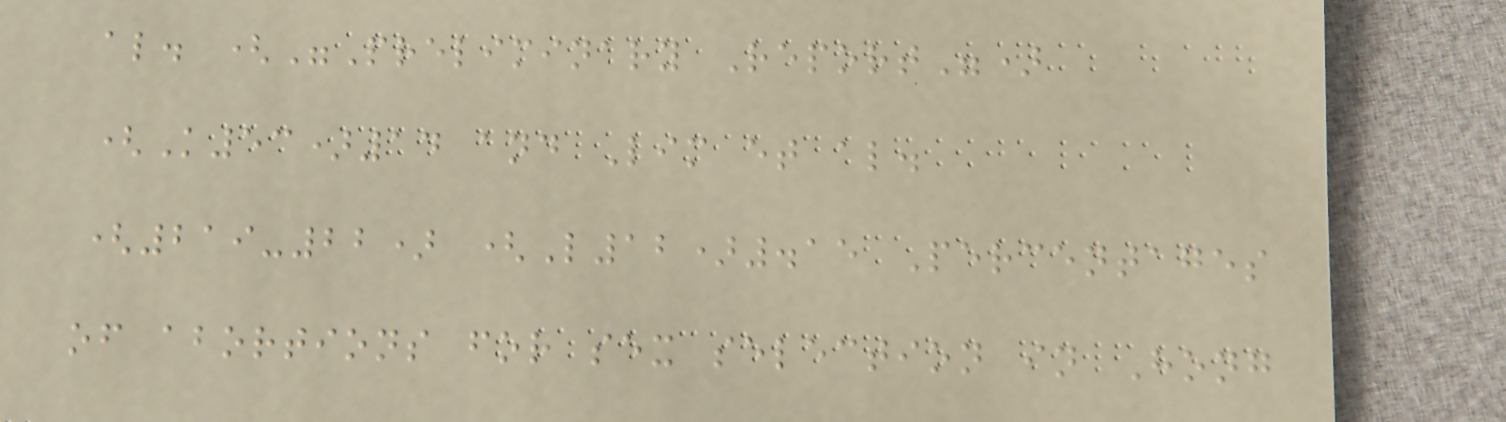al. ("Preliminary Report")
(K53)14 and Lim et al.
(219-22) (L12).15 Percentages
of abortions for sex selection in Hong
